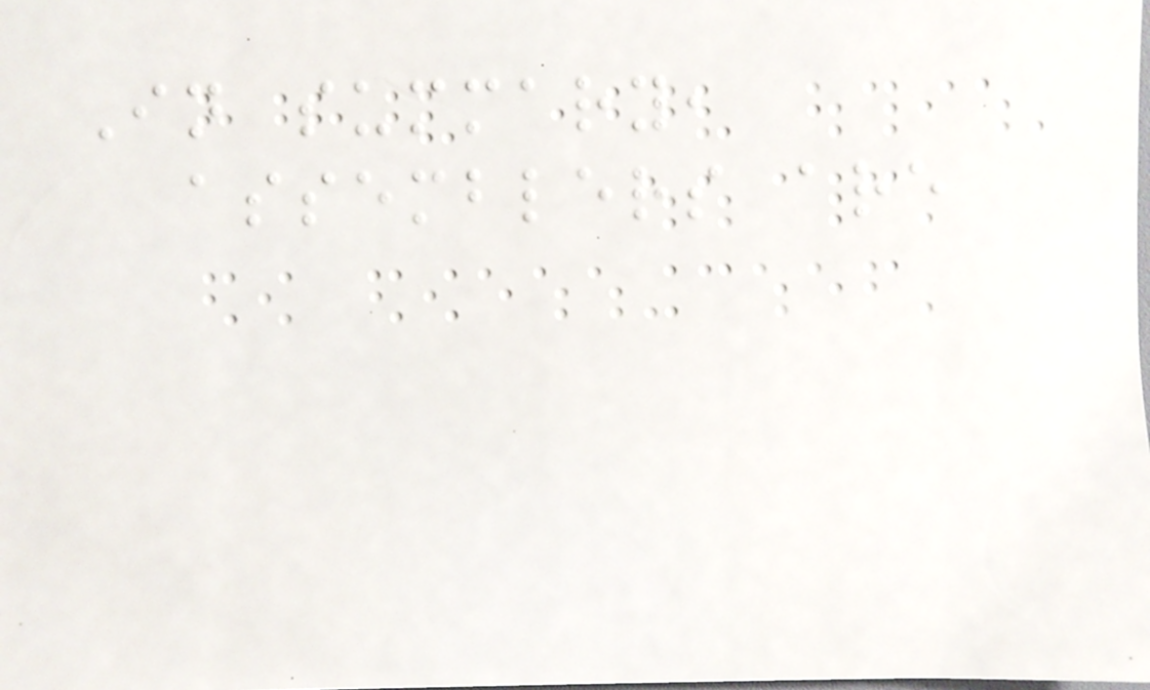In summary,
assemblers are
